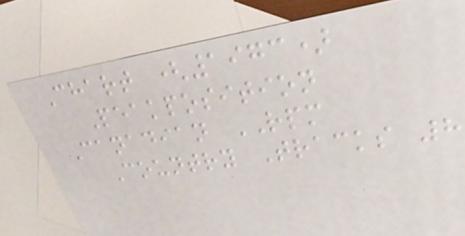Chart (1973)
Peakposition
Canadian RPM
Country Tracks 8
